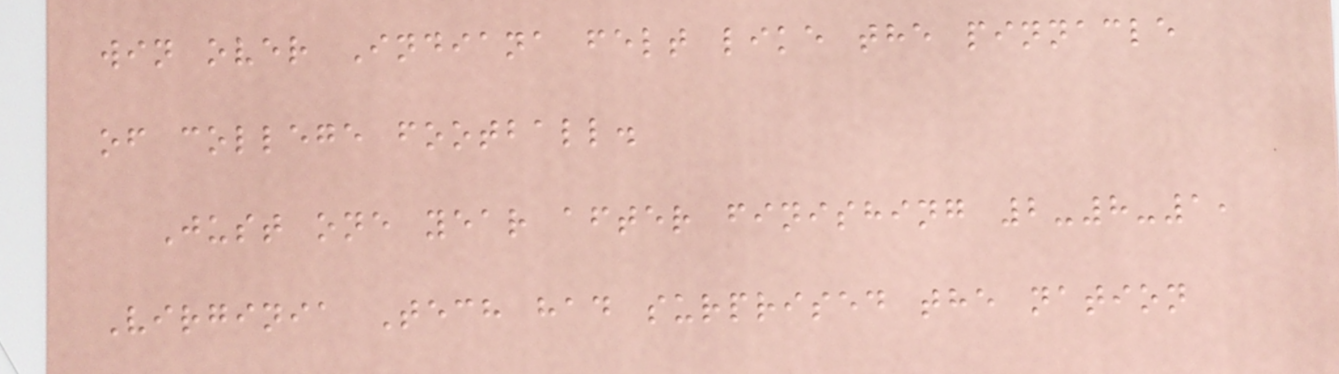win over Indiana felt like the pinnacle
of college football.
Just one year after finishing 2-8-1,
Virginia Tech had surprised the nation
